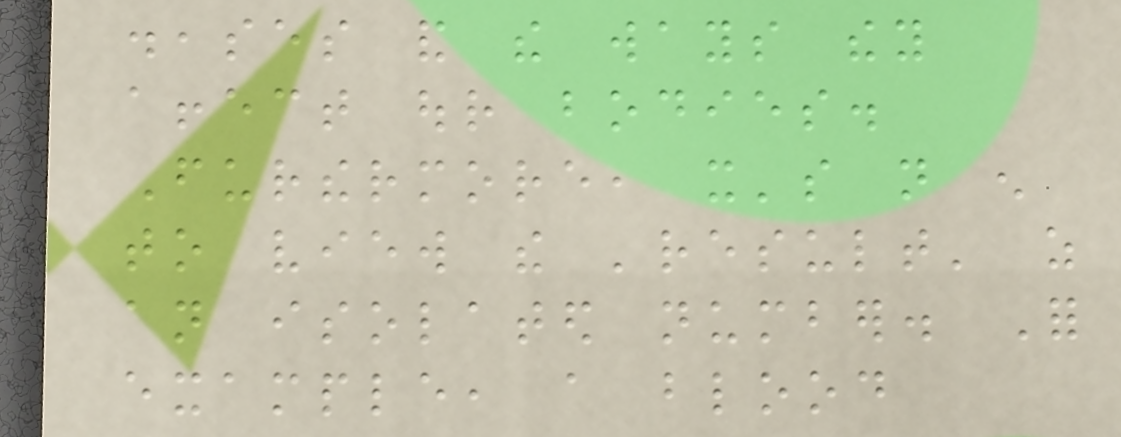diseases and the ways they
affect our bodies.
Furthermore, it's not enough
to view the 'result' as
an isolated number. For
example, a blood
